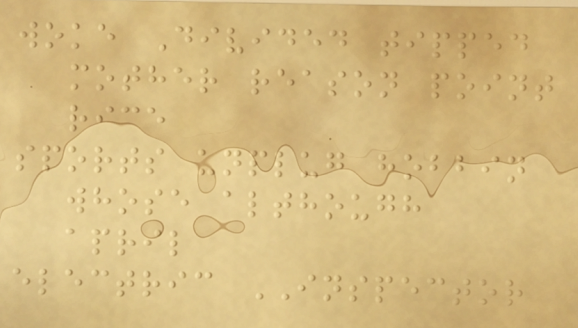woke Divided tipped
mother reason point
rice
sports unplug hobbin
whose although
april
electric INSPECTOR
